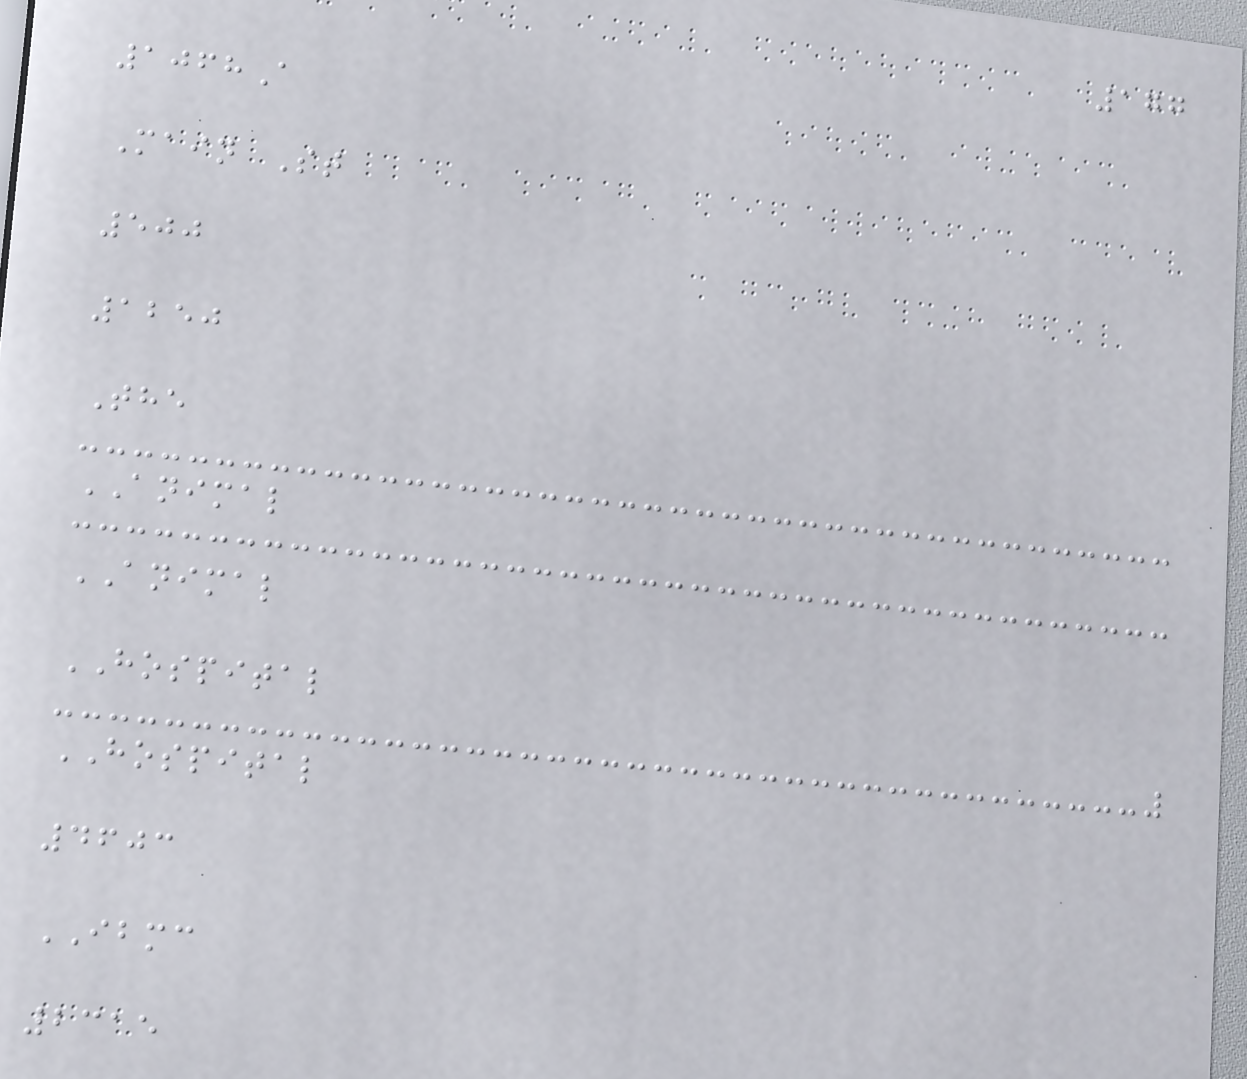177
1068A
Main St
500
1250
The
ANIMAL
ANIMAL
HOSPITAL
HOSPITAL
4603
IBMC
2315
